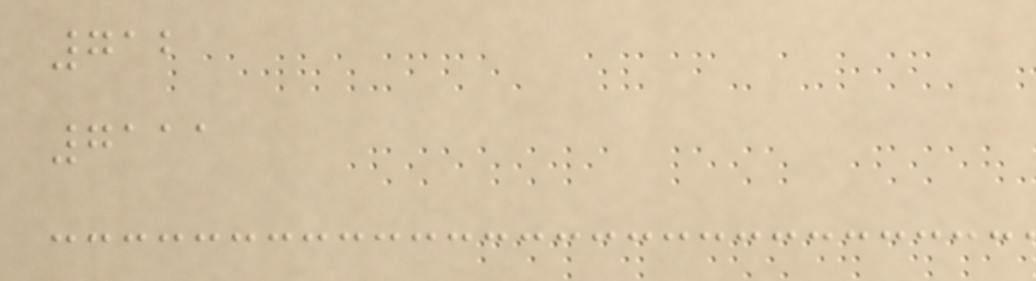712
7111
